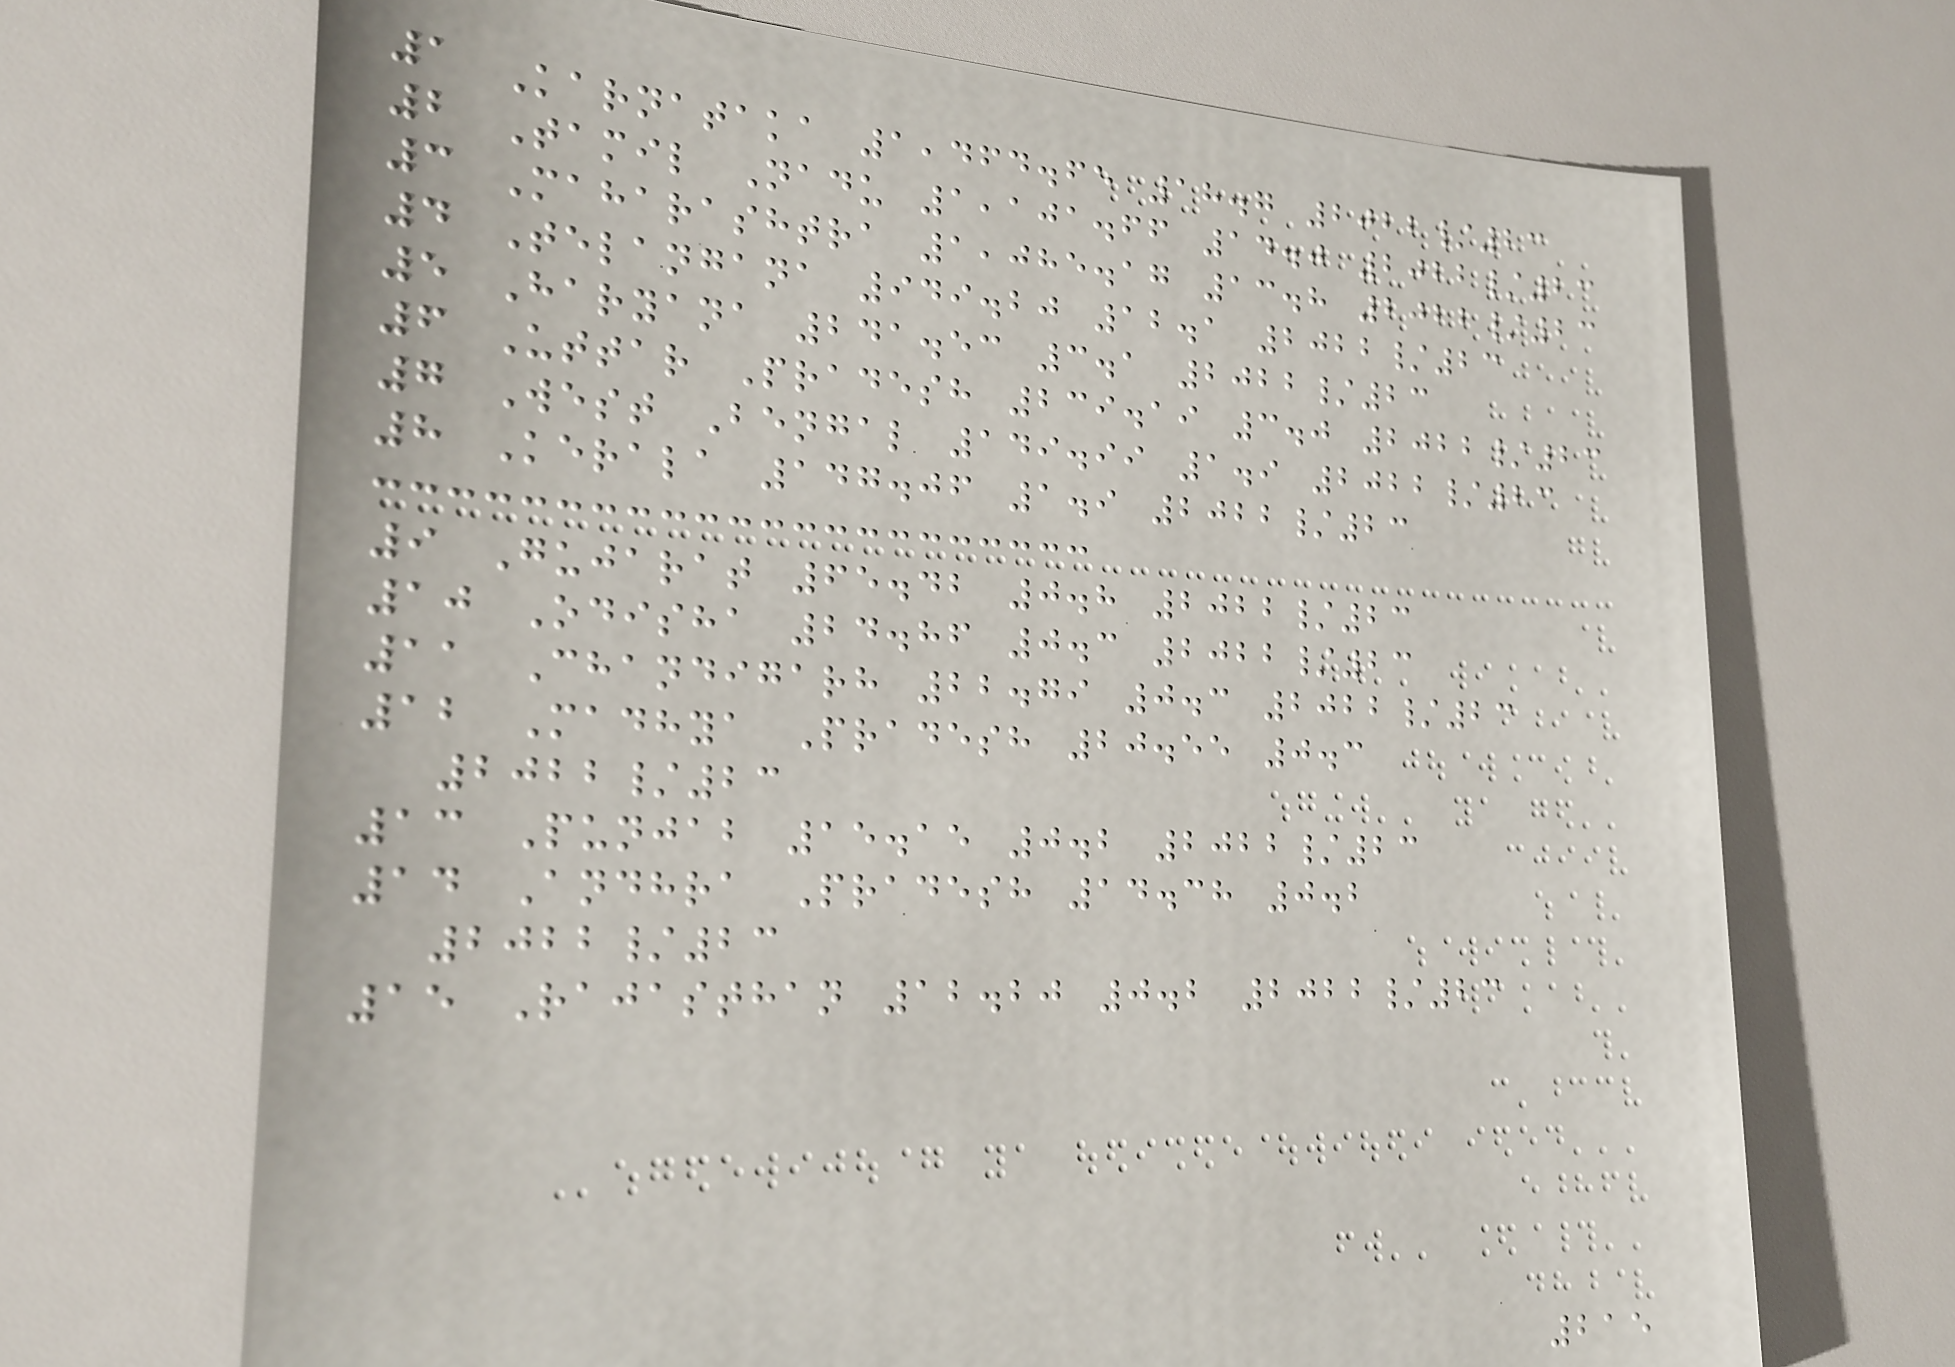1 Karnataka 1,464.65 18.7 2022/23
2 Tamil Nadu 1,101.66 14.0 2022/23
3 Maharashtra 1,085.17 13.8 2022/23
4 Telangana 949.20 12.1 2022/23
5 Haryana 241.53 3.1 2022/23
6 Uttar Pradesh 239.19 3.0 2022/23
7 West Bengal 149.99 1.9 2022/23
8 Kerala 147.06 1.9 2022/23
9 Gujarat 65.42 0.8 2022/23
10 Odisha 24.86 0.3 2022/23
11 Chandigarh 22.79 0.3 2022/23
12 Madhya Pradesh 20.55 0.3
2022/23
13 Punjab 15.15 0.2 2022/23
14 Andhra Pradesh 14.38 0.2
2022/23
15 Rajasthan 12.20 0.2 2022/23
215
